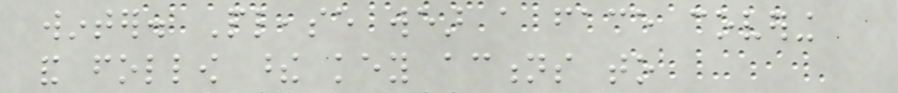winter. Please wear a face covering
and follow these key actions to
